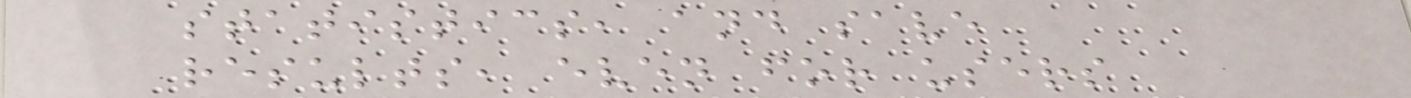statistics, and save
results, even for users
